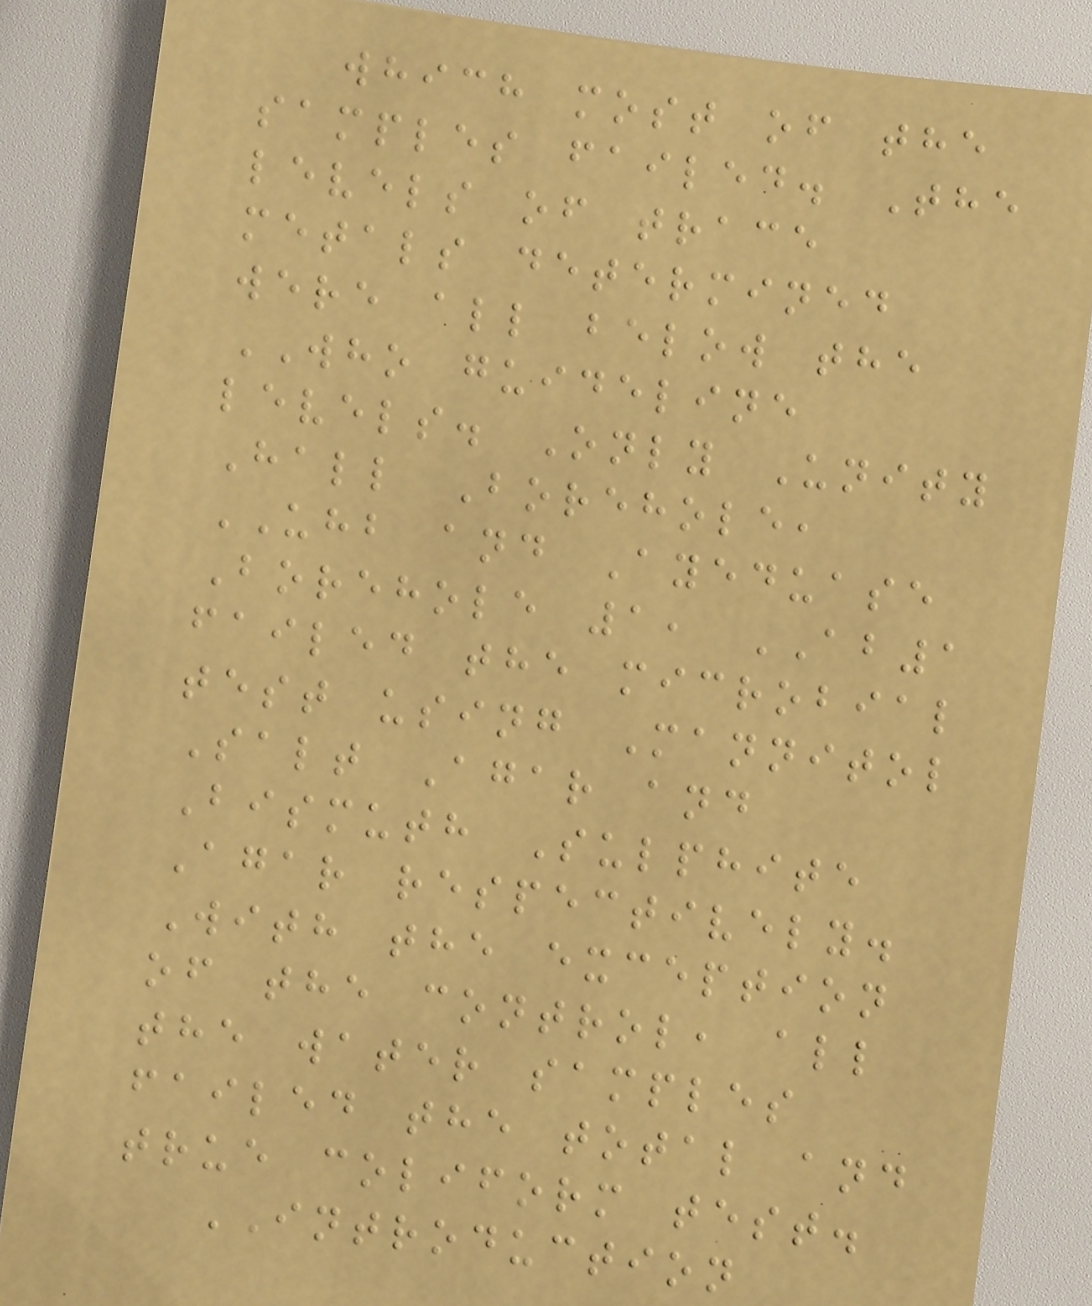which most of the
samples failed. The
levels of trace
metals determined
were all below the
WHO guideline
levels. Only Unity
Hall Borehole,
UHB and Ayeduase
Borehole 1, AB1
failed the microbial
test using Mannitol
Salt Agar and
Bismuth Sulphite
Agar respectively.
With the exception
of the control, all
the water samples
failed the total and
true coliform test.
INTRODUCTION
